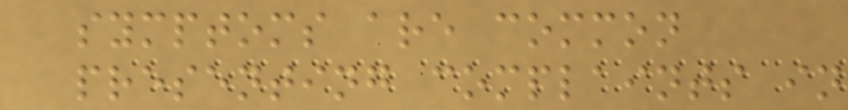symptoms are common
presenting complaints in
